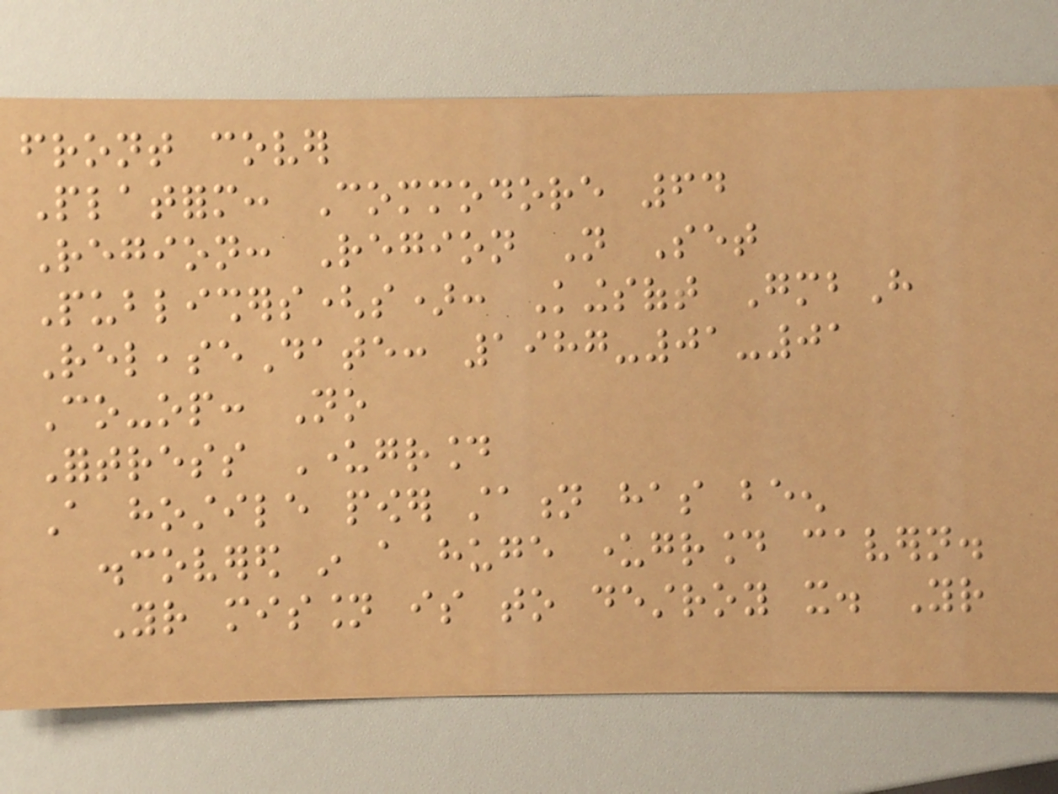front cover
Platform: Commodore 64
Region: Region Not Set
Publishers(s): Kingsoft GmbH
ReleaseDate: 1987-01-01
Co-op: No
Fortress Underground
A hostile power station has been
discovered in a huge underground cavern.
Your mission is to destroy it. Your
